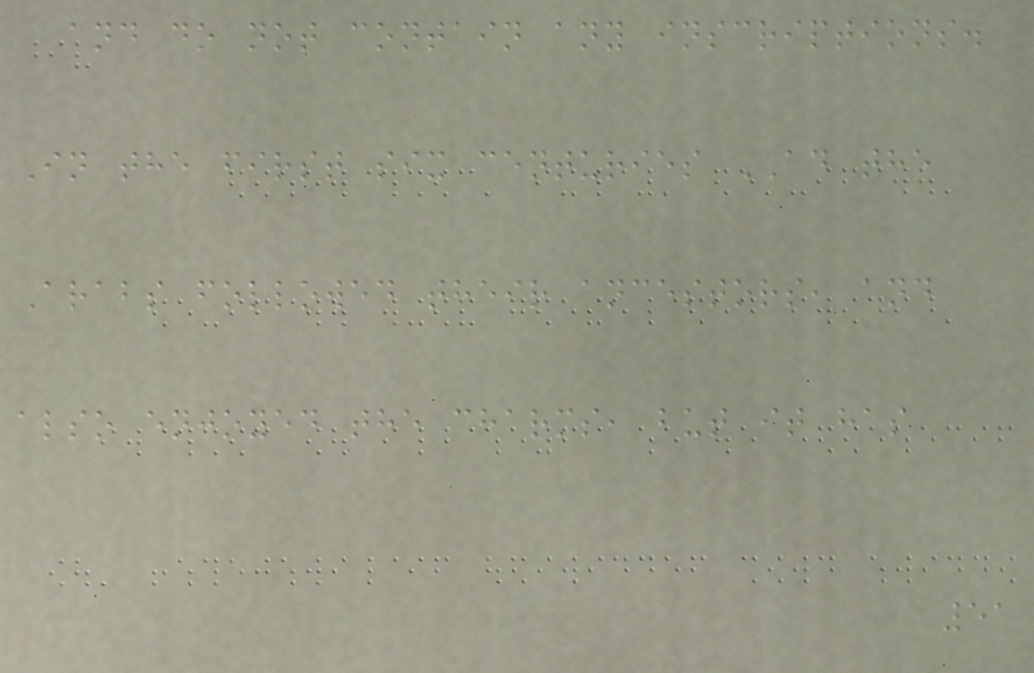and do not contain any inscriptions.
In the first six centuries AD the
Arabs followed their ancestors, and
also enjoyed the charms, but it has
51
